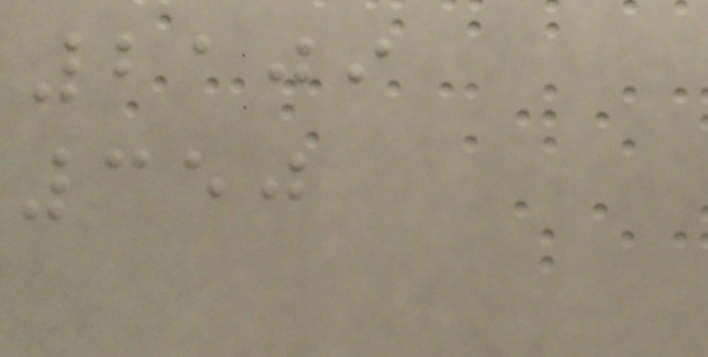2109
350
